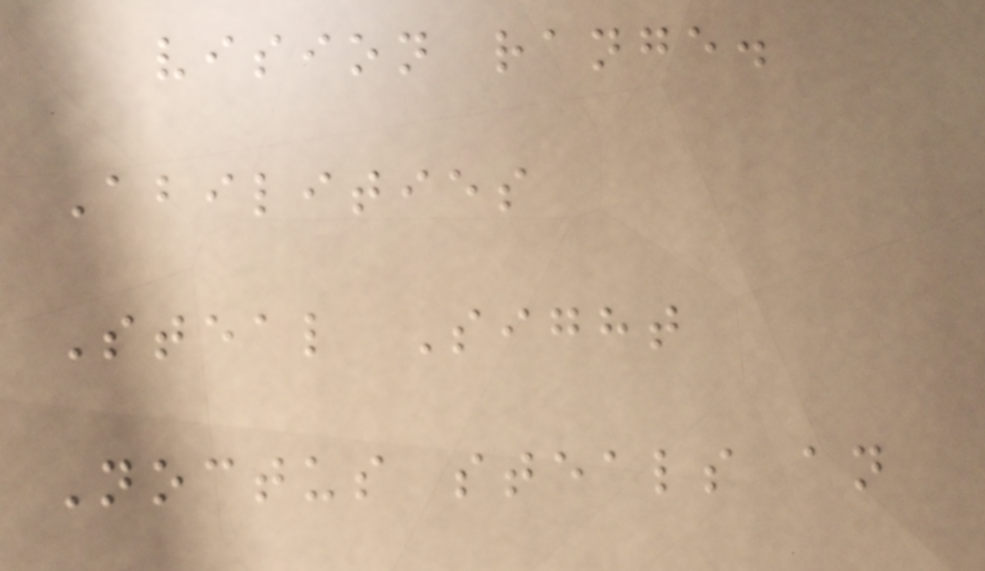vision range.
Abilities
Steal Sight
Noctus steals an
